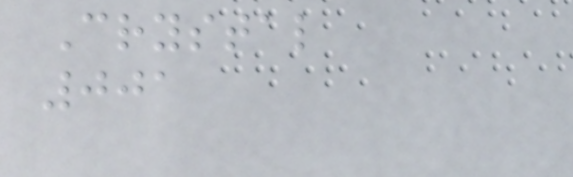Crystal
001
